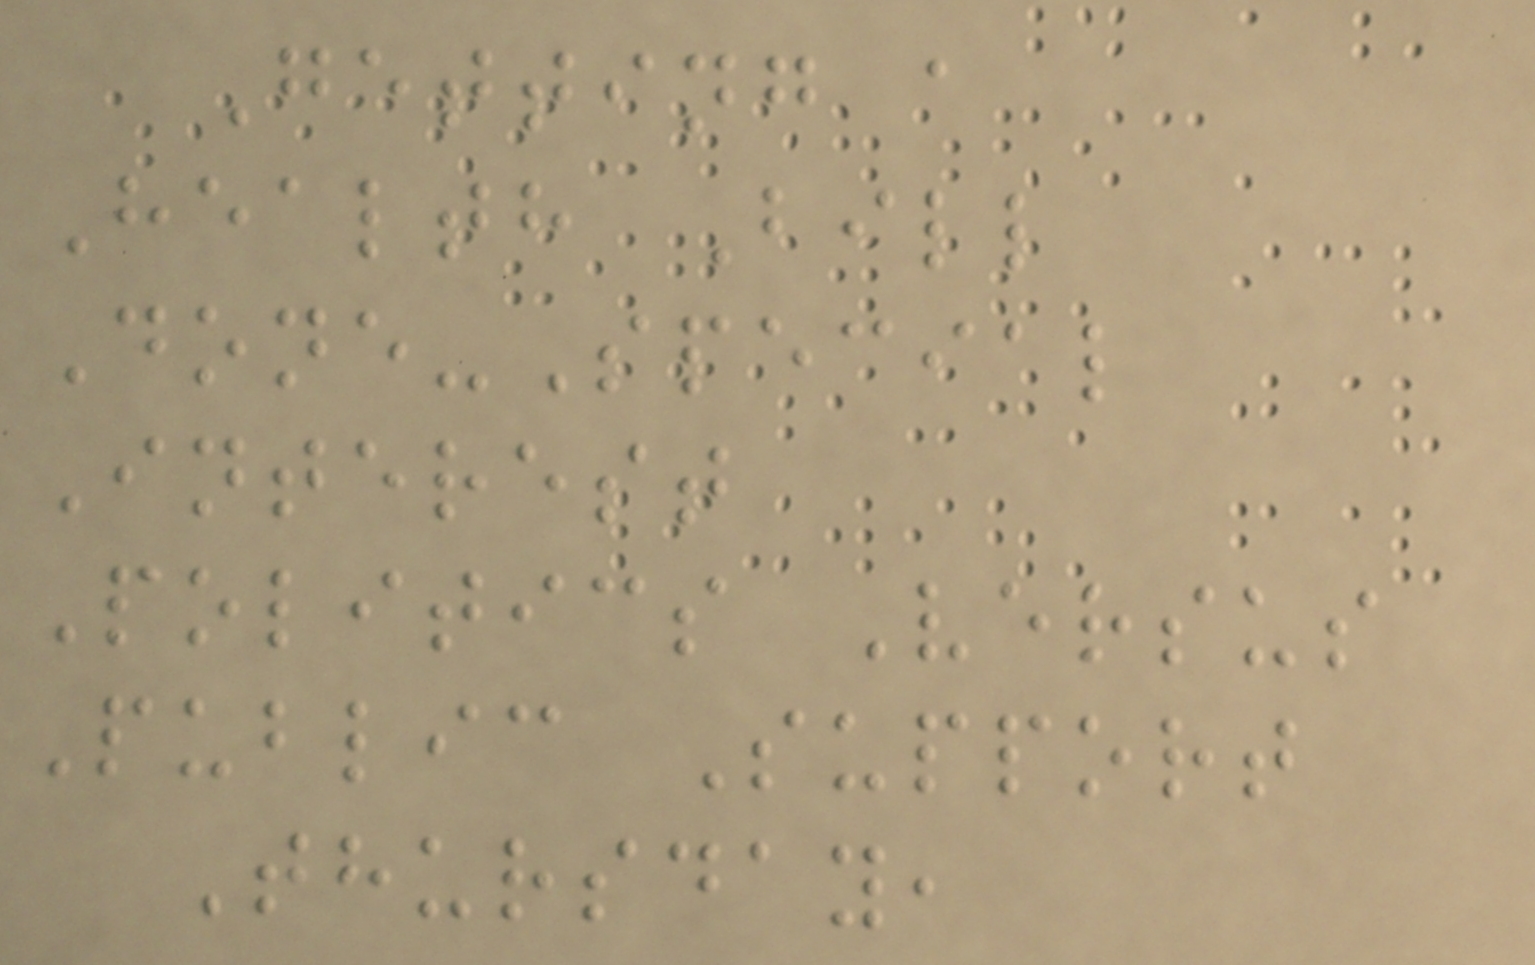Getting a
Health Bill
Done-Special
Interest
Politics Versus
Public Support
Thursday,
